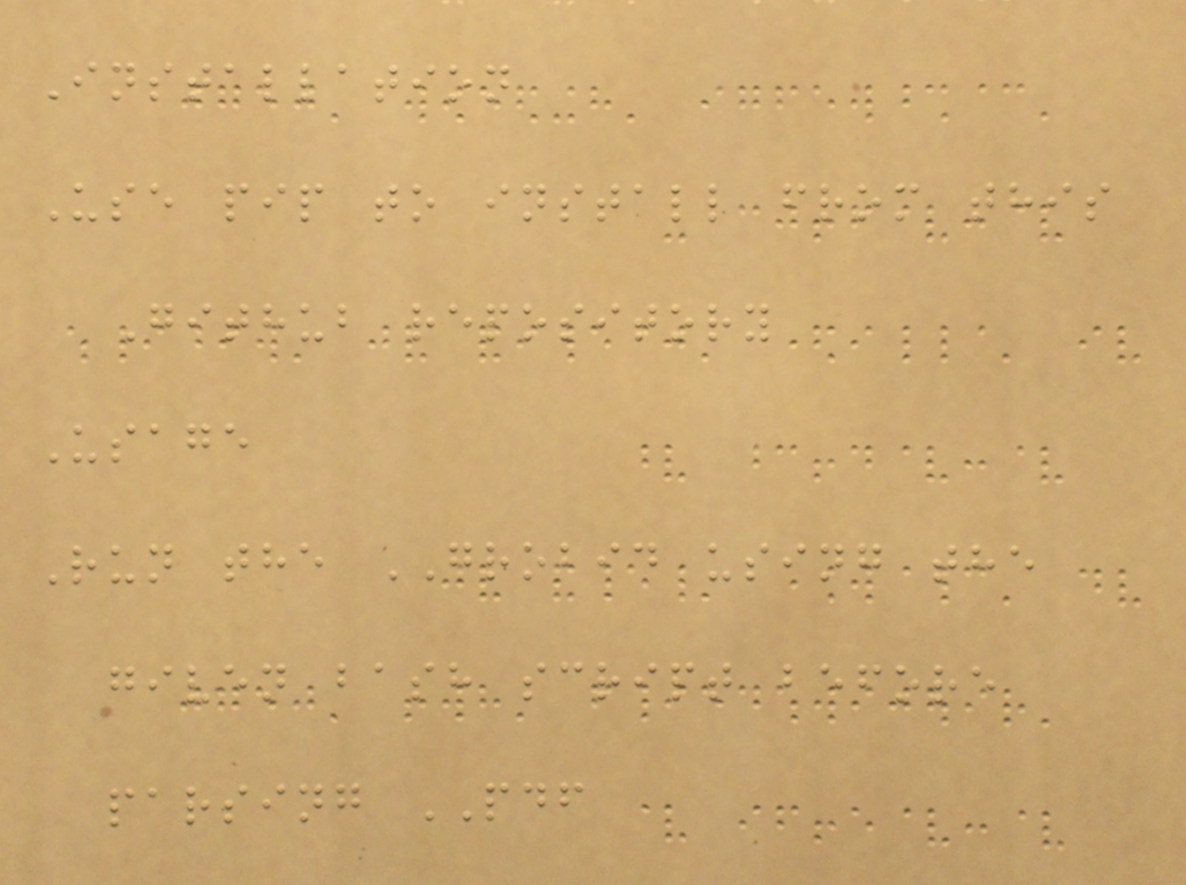Installation
Use pip to install from this
Github repository
Usage
Run the GROBID using the
given bash script before
parsing PDF
